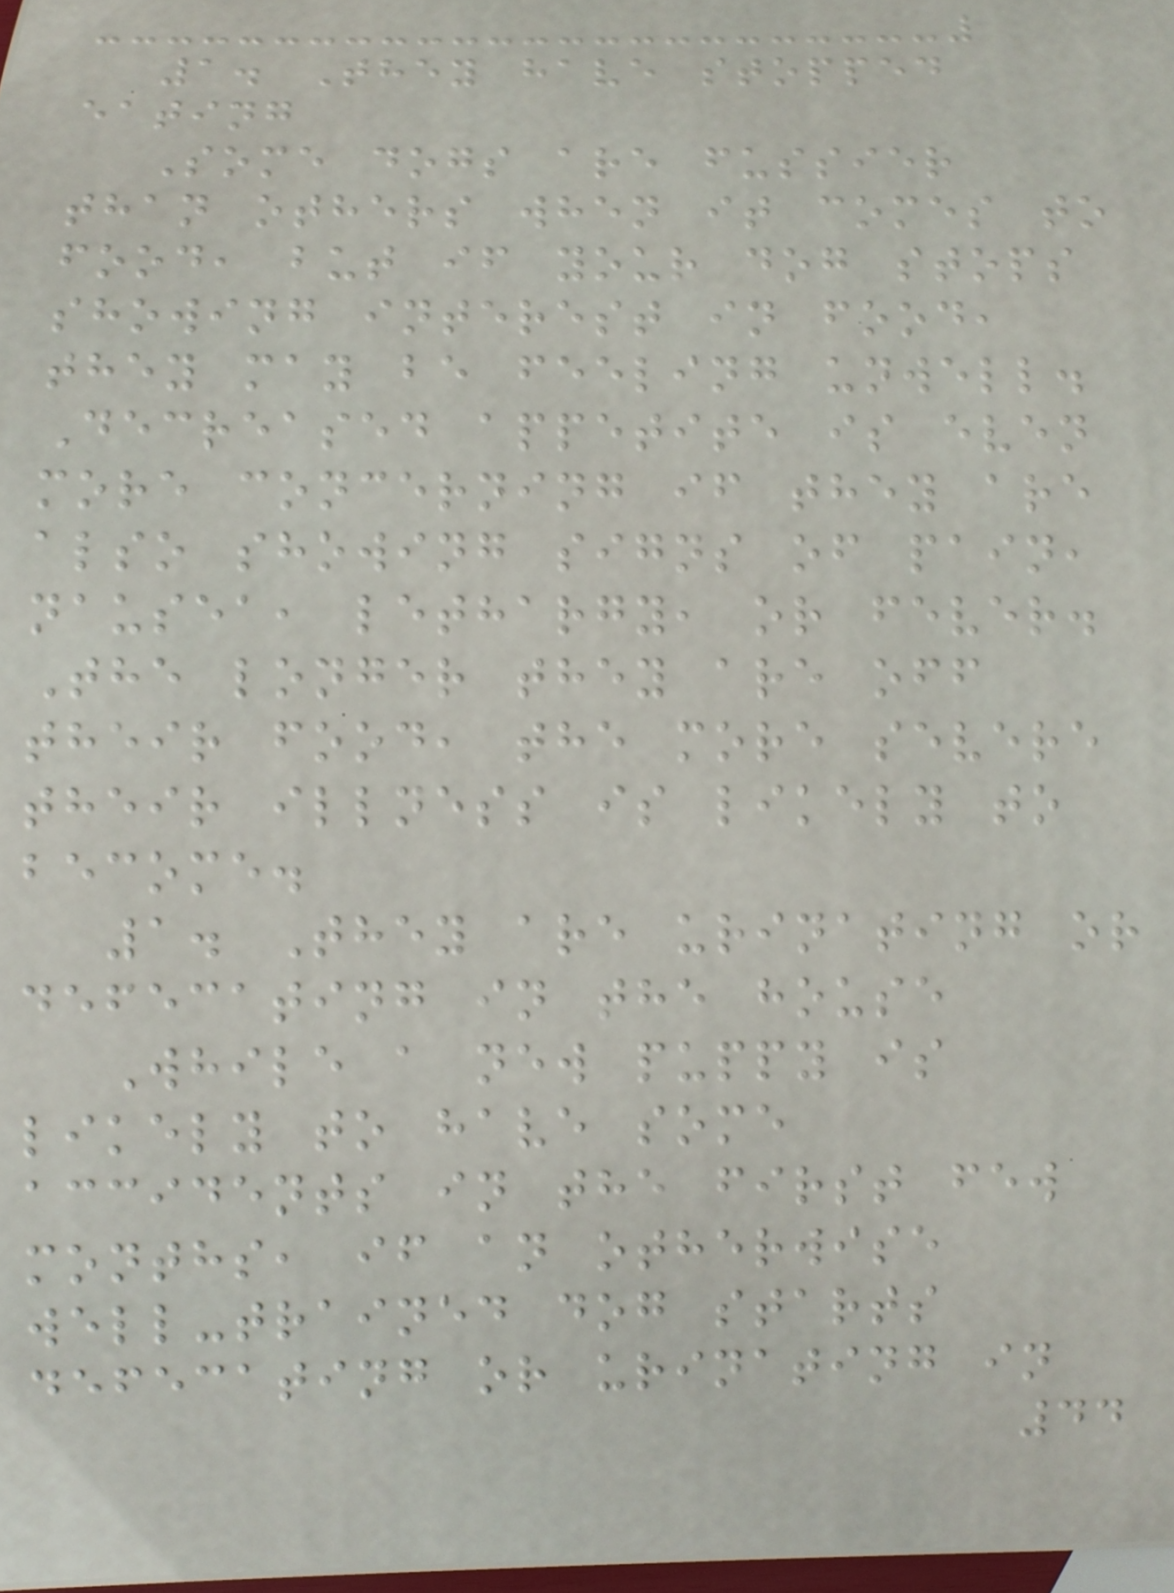1. They have stopped
eating
Some dogs are fussier
than others when it comes to
food, but if your dog stops
showing interest in food,
they may be feeling unwell.
Decreased appetite is even
more concerning if they are
also showing signs of pain,
nausea, lethargy, or fever.
The longer they are off
their food, the more severe
their illness is likely to
become.
1. They are urinating or
defecating in the house
While a new puppy is
likely to have some
accidents in the first few
months, if an otherwise
well-trained dog starts
defecating or urinating in
44
